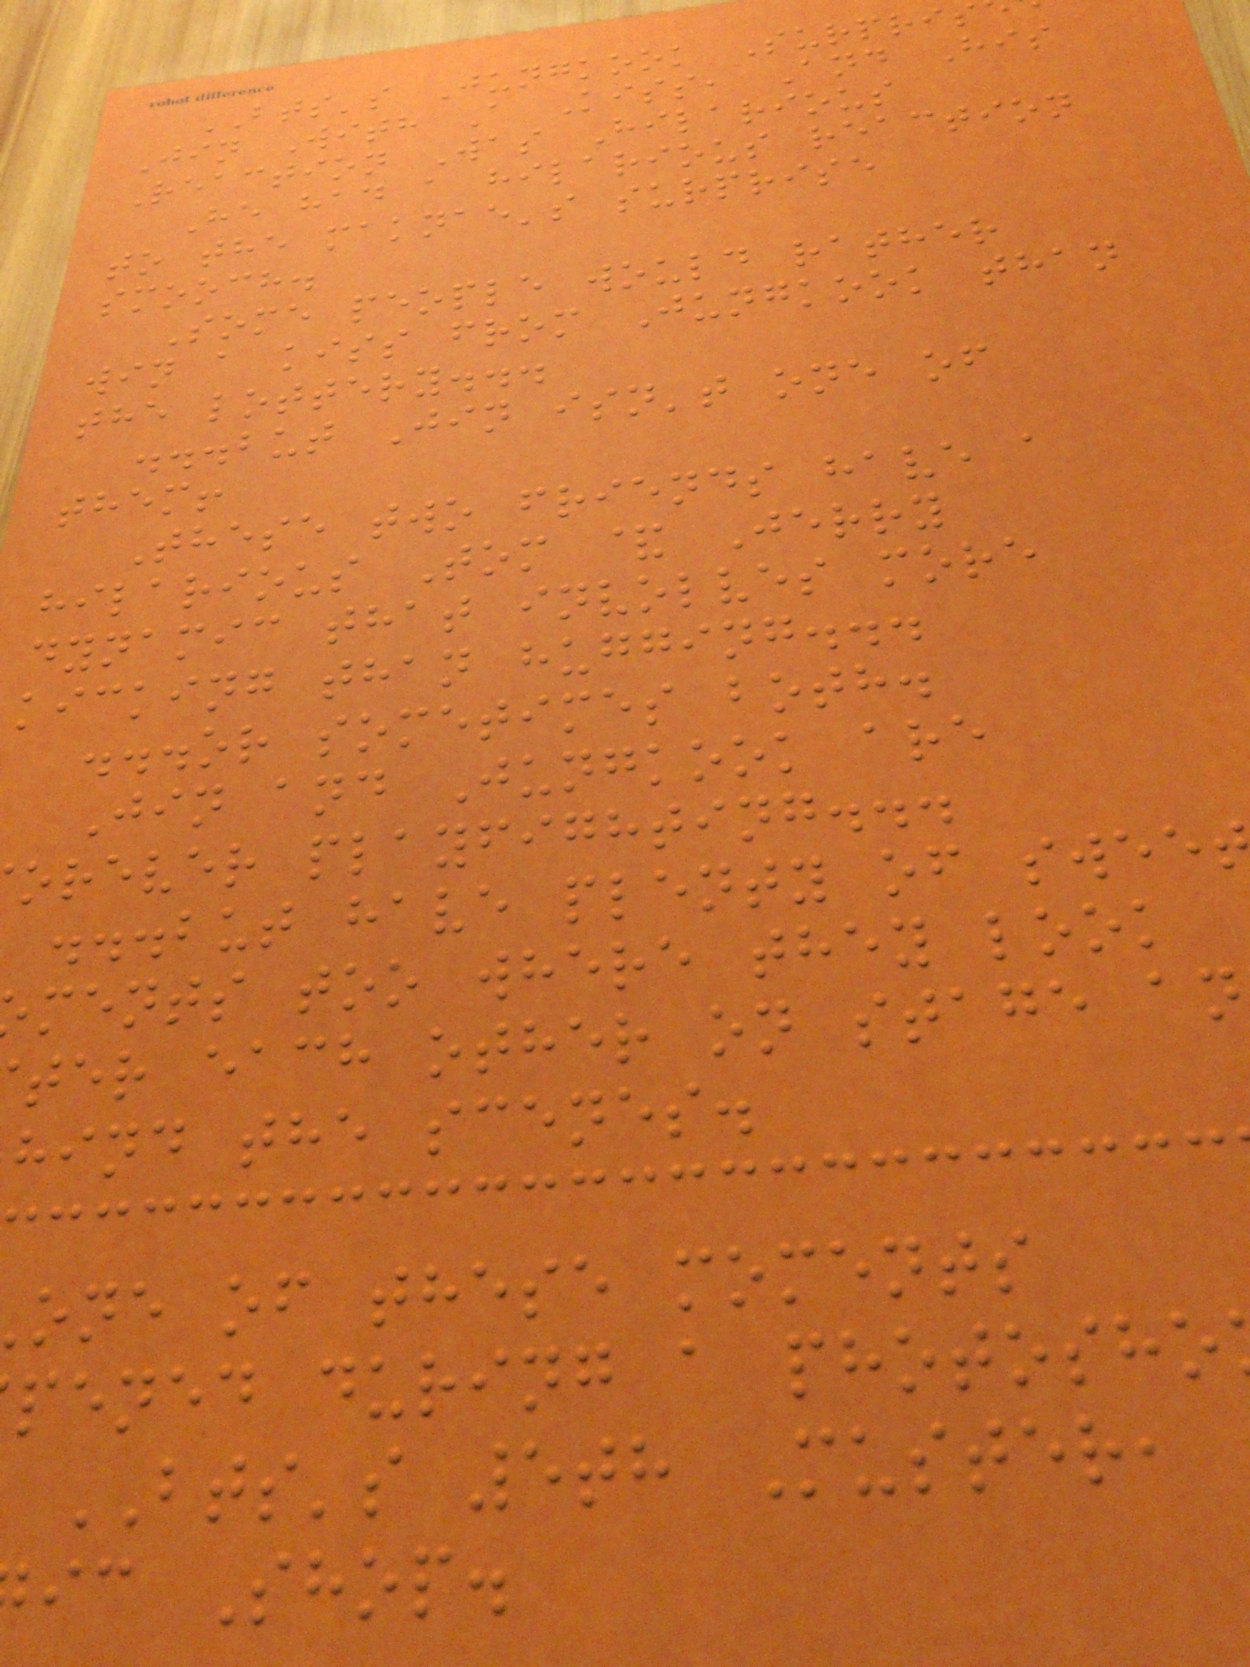BTS's Jungkook Surpri
Jin With A Kiss, And His
Reaction Was Hilarious
He had a hilarious reaction
to the maknae's surprise
smooch.
Some people would rather
win a kiss from Jungkook than
the lottery...
...but Jin isn't one of
them!
These two friends have a
hilarious Tom & Jerry
dynamic that involves more
kicking than hugging...
...or sometimes both.
Jin and Jungkook are
orever playfighting...
...but have plenty of swee
ments too where they look
ter each other on stage an
hind the scenes.
one of these moments
pened during a photosho
BTS's 5th Muster,
ic Shop.
